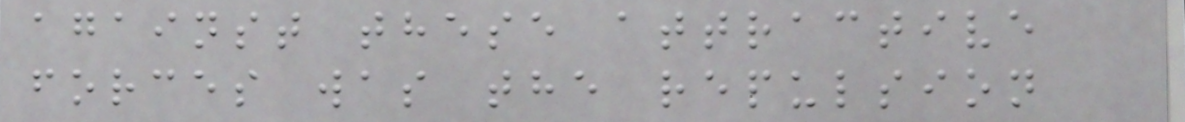against these attractive
forces was the repulsion
